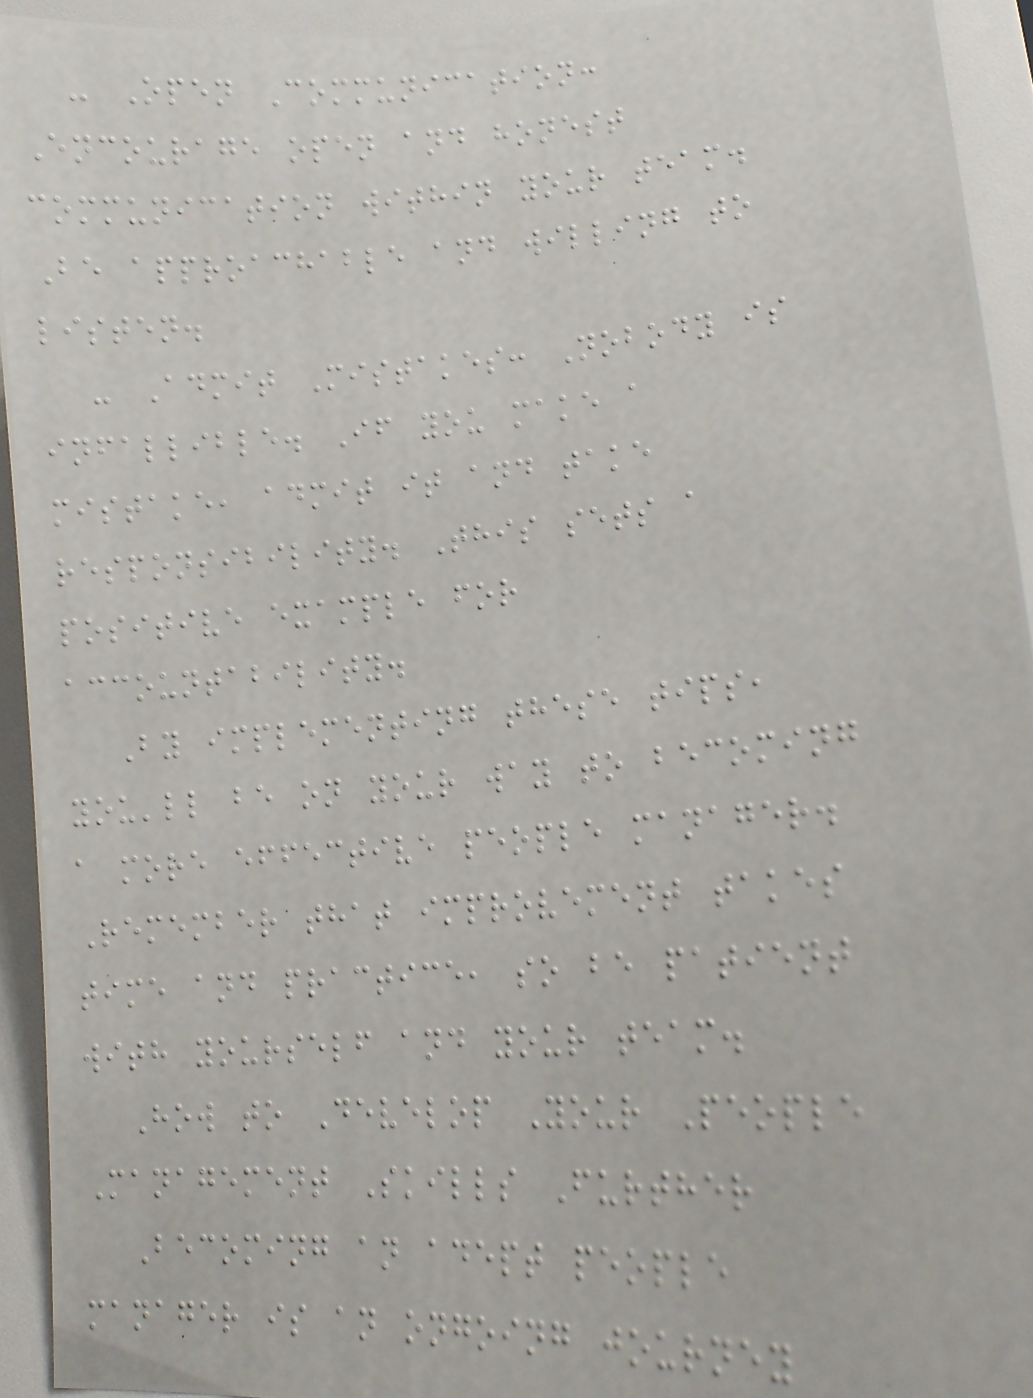- Open Communication:
Encourage open and honest
communication within your team.
Be approachable and willing to
listen.
- Admit Mistakes: Nobody is
infallible. If you make a
mistake, admit it and take
responsibility. This sets a
positive example for
accountability.
By implementing these tips,
you'll be on your way to becoming
a more effective people manager.
Remember that improvement takes
time and practice, so be patient
with yourself and your team.
How to Develop Your People
Management Skills Further
Becoming an adept people
manager is an ongoing journey
